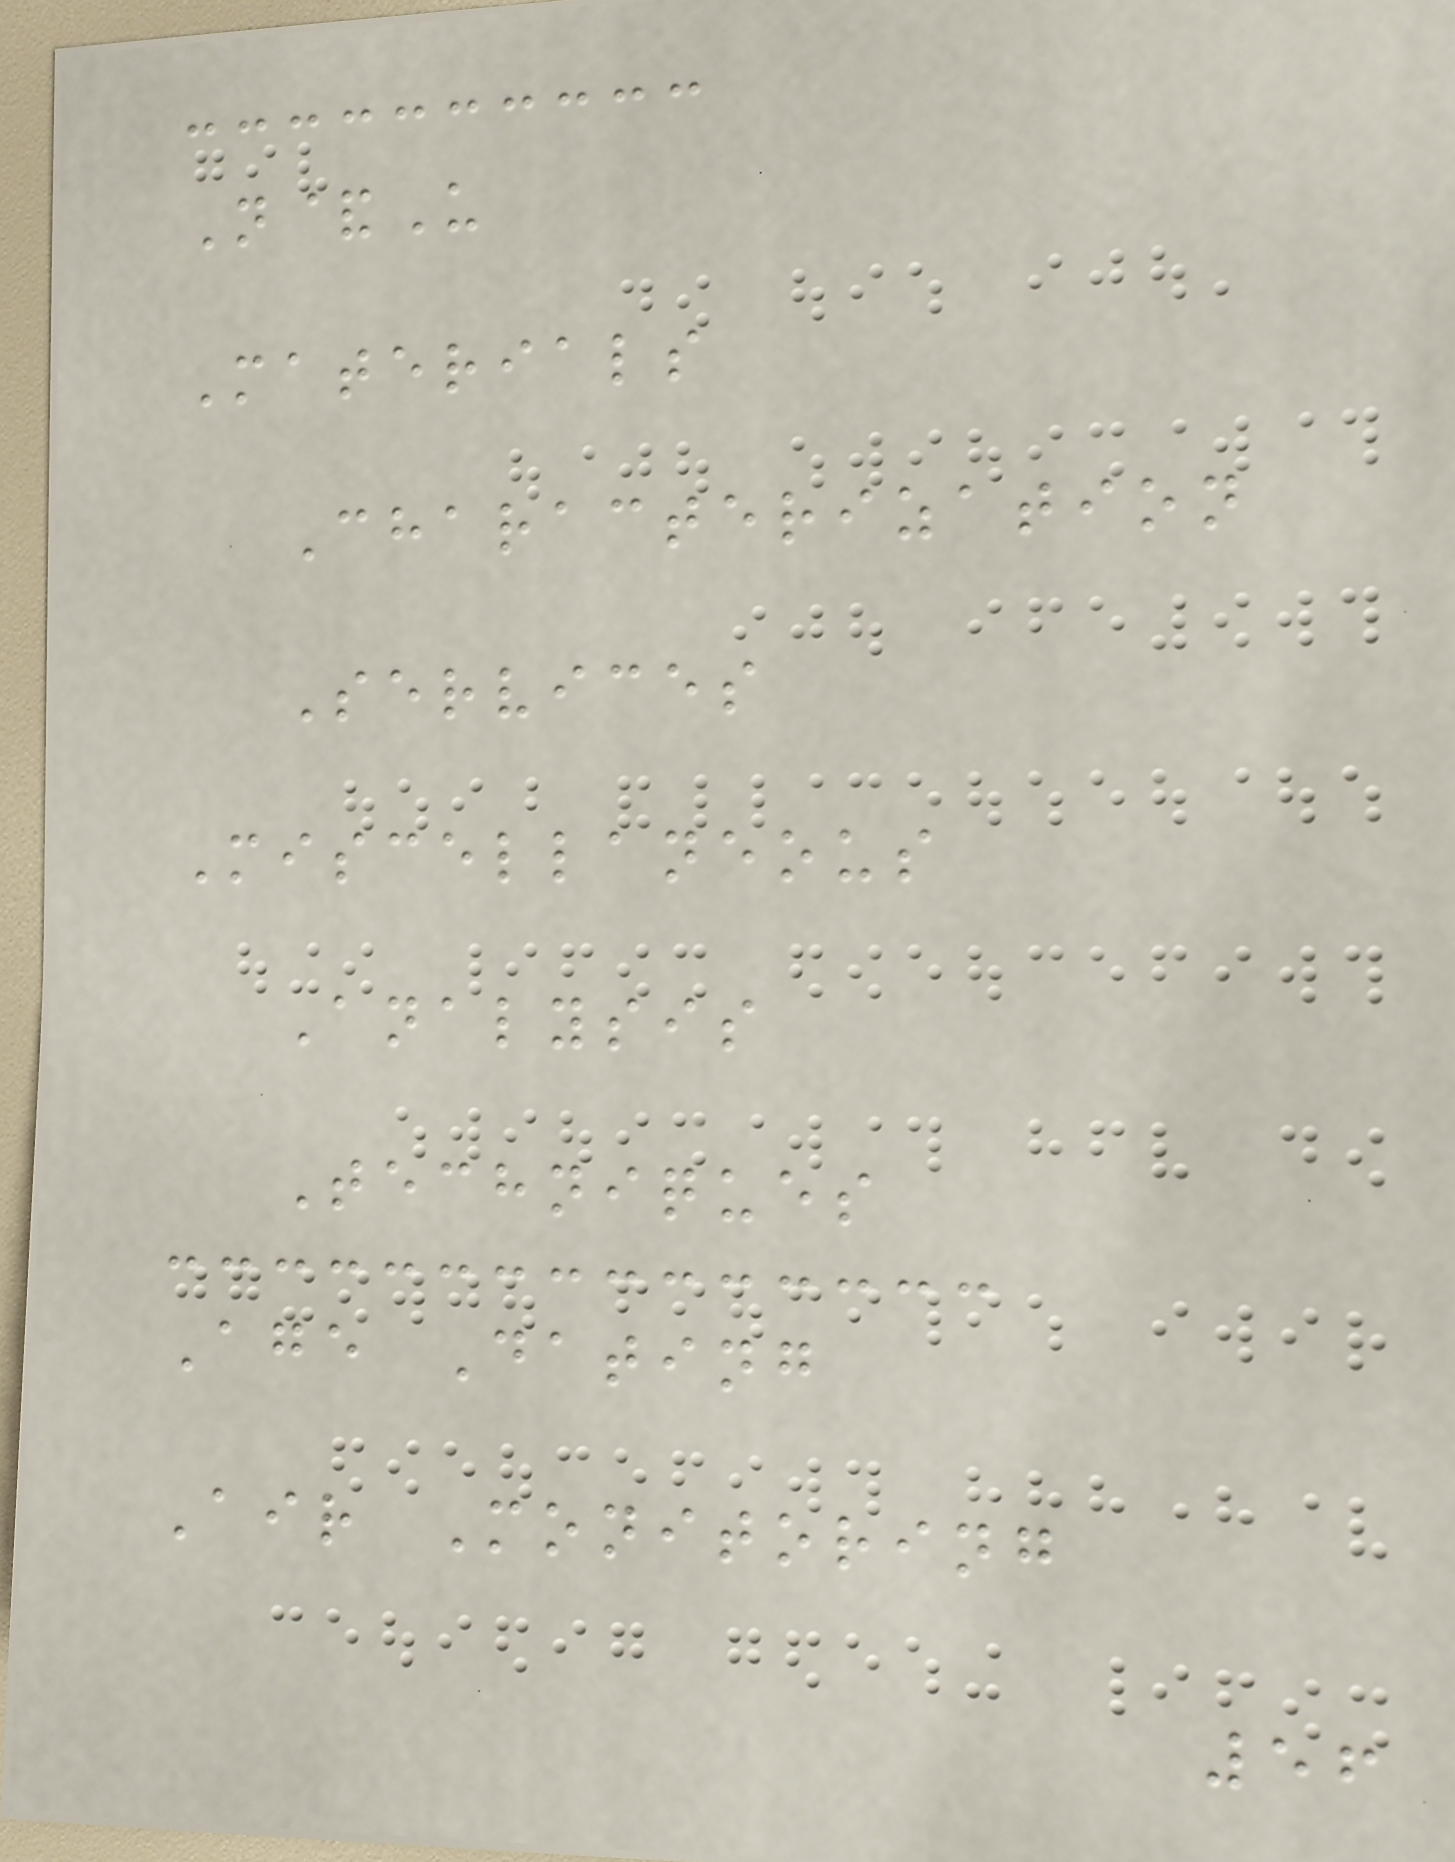N&U
Materials
Characterization
Services
Miscellaneous
Analysis
Techniques
Age Dating
Air Monitoring
56
